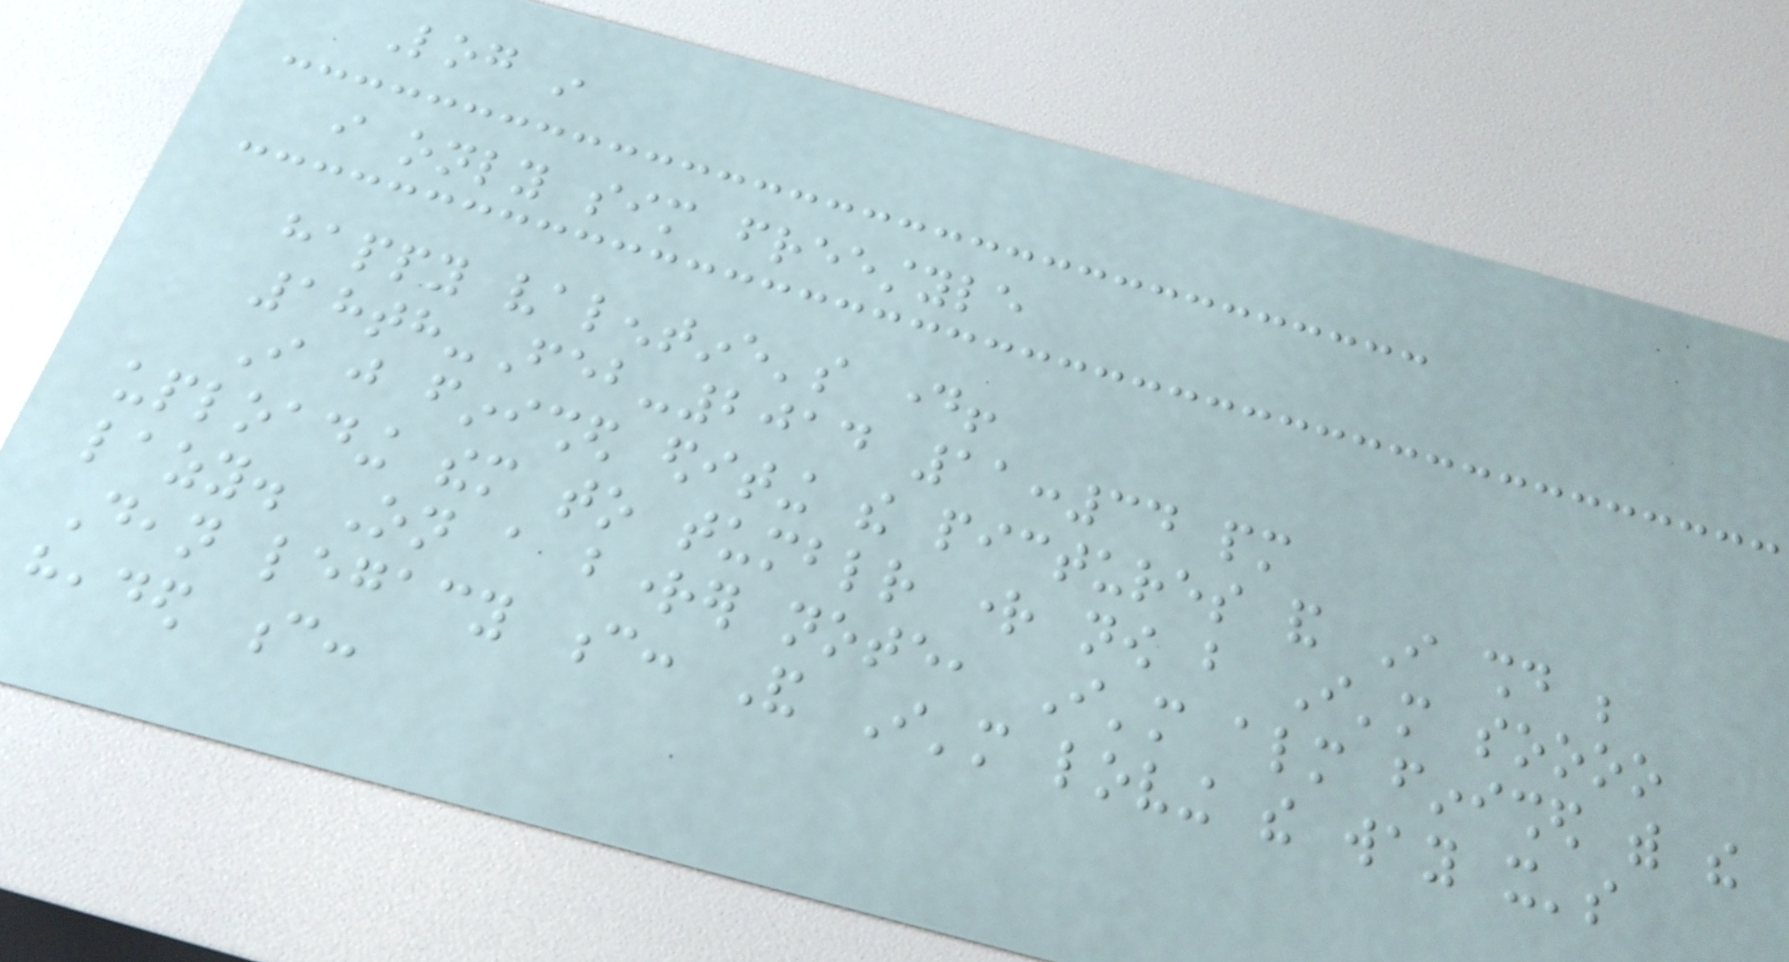Log in
i only sim freestyle
happy valentine's day!
18th-Feb-2014 11:34 pm
I just finished editing the pictures and I should be
uploading them to tumblr right now but I'm soooo
lazy. On a brighter note, I'm almost finished with the
Dean legacy c: And I'm loving the way it's
headed c:
